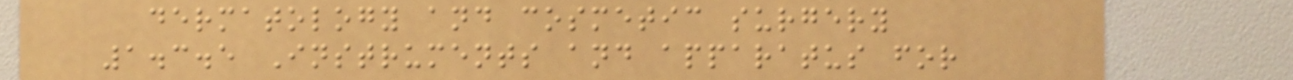dermatology and cosmetic surgery
1.3.5 Instruments and apparatus for
